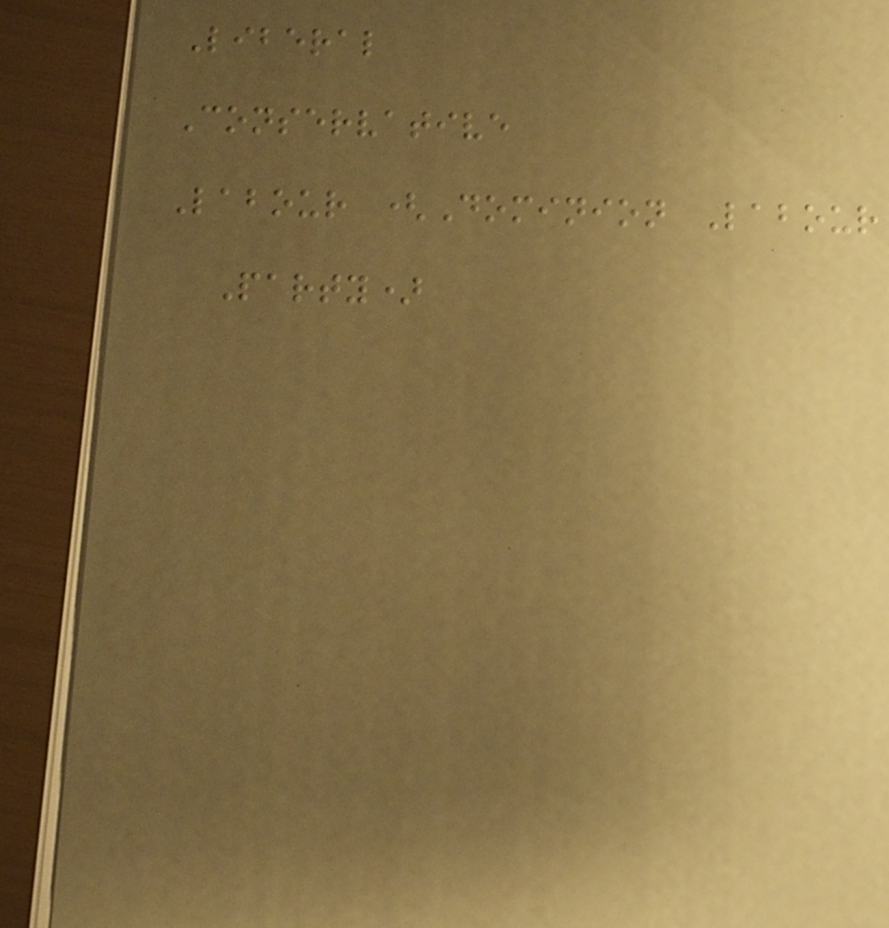Liberal
Conservative
Labour (Dominion Labour
Party)
